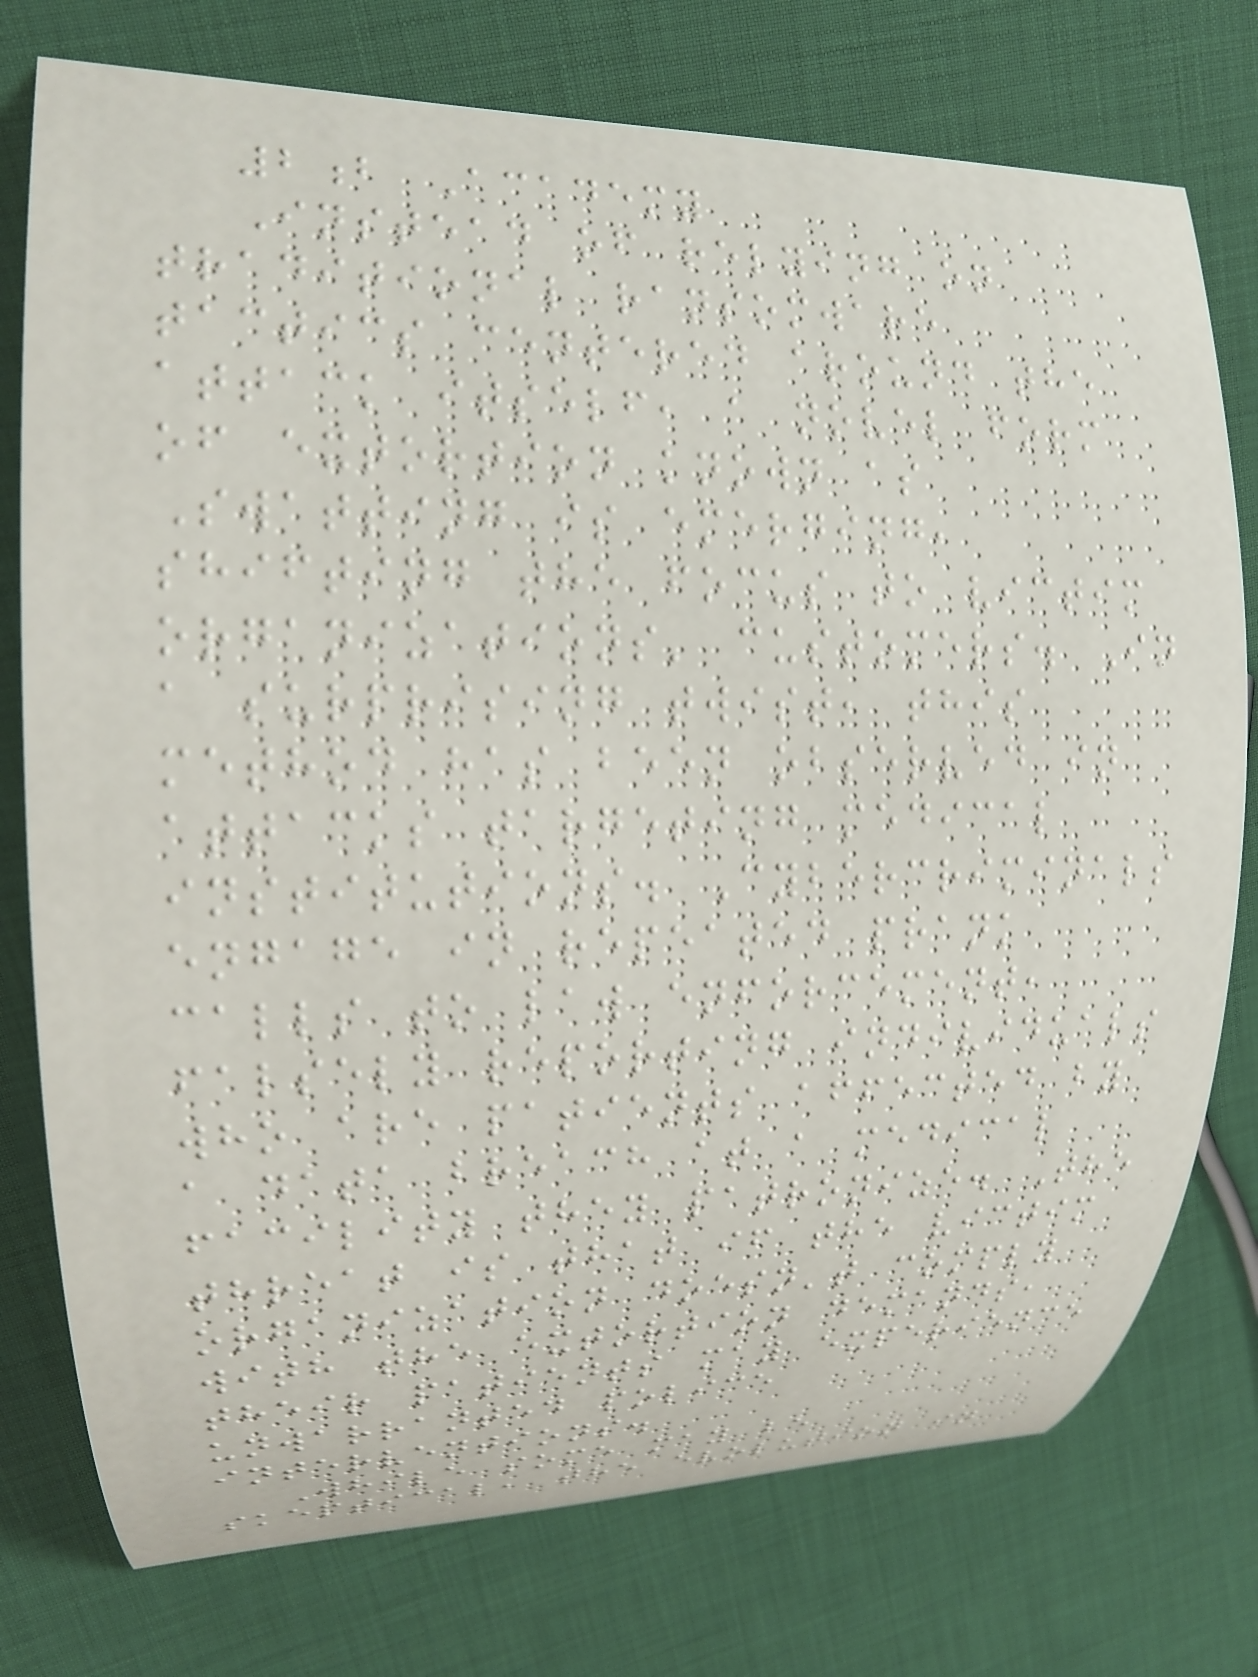2b Academy
Instead of relying on
traditional ransomware
tactics centered around the
attack itself, a novel form
of extortion known as
Swatting is emerging,
shifting the focus to victim
organizations' customers. In
a surprising twist, this
method has been observed in
attacks targeting medical
institutions. Cybercriminals
engage in repeated prank
calls to law enforcement,
falsely reporting individuals
who are patients affected by
a data breach at a medical
facility they patronize. The
threat is that if the victim
organization doesn't comply
with the extortion demands,
their patients may experience
unwarranted police
interventions.
While some may be
skeptical, the evolution in
